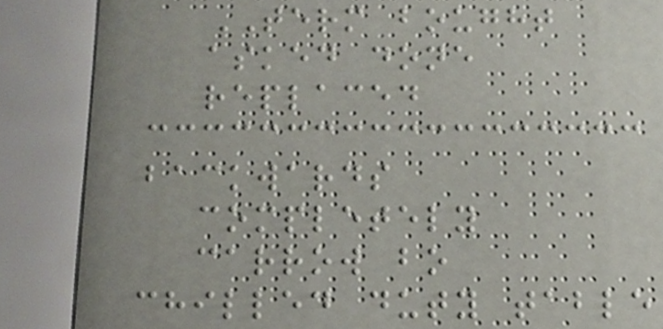TERM bought
asked done
replaced
backwards
completely
carrow bo
chilled duty table
